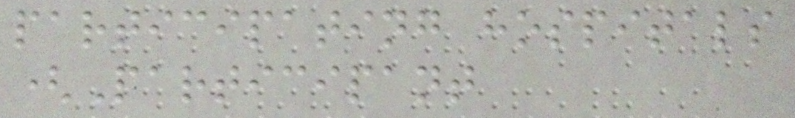participating hospitals
(Participant
